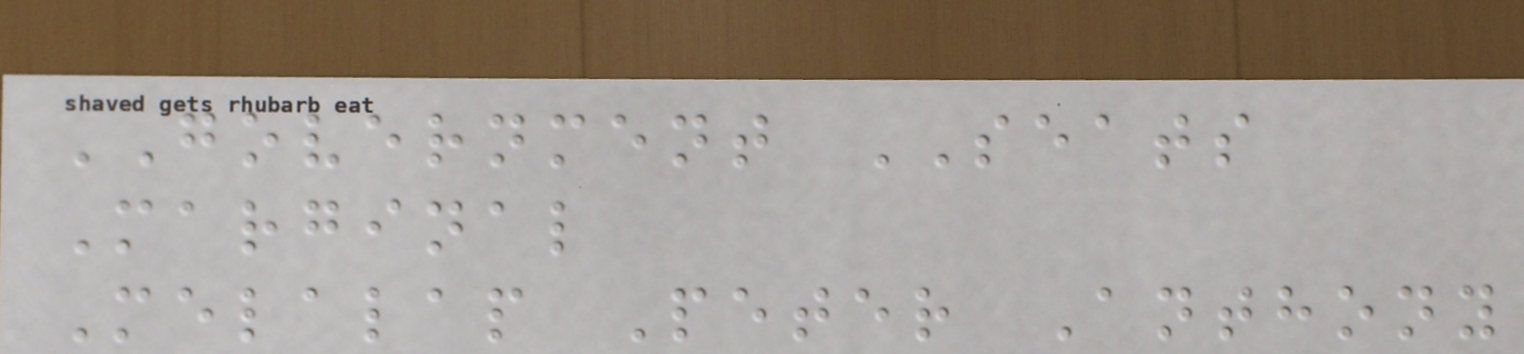GOVERNMENT SEATS
Marginal
Melalap Peter Anthony
